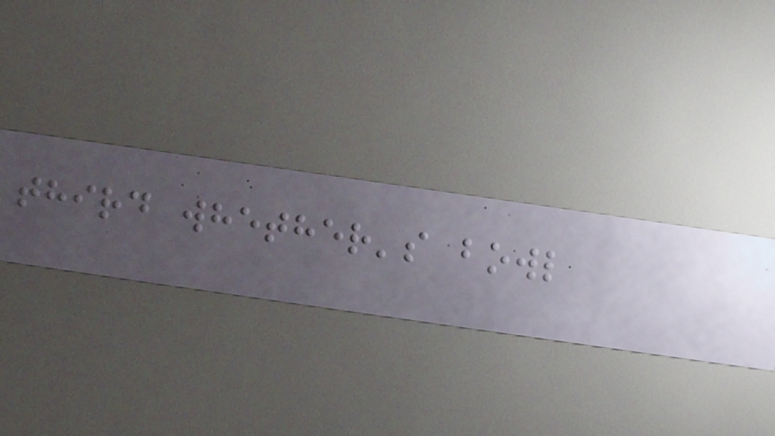third whether's bowl
